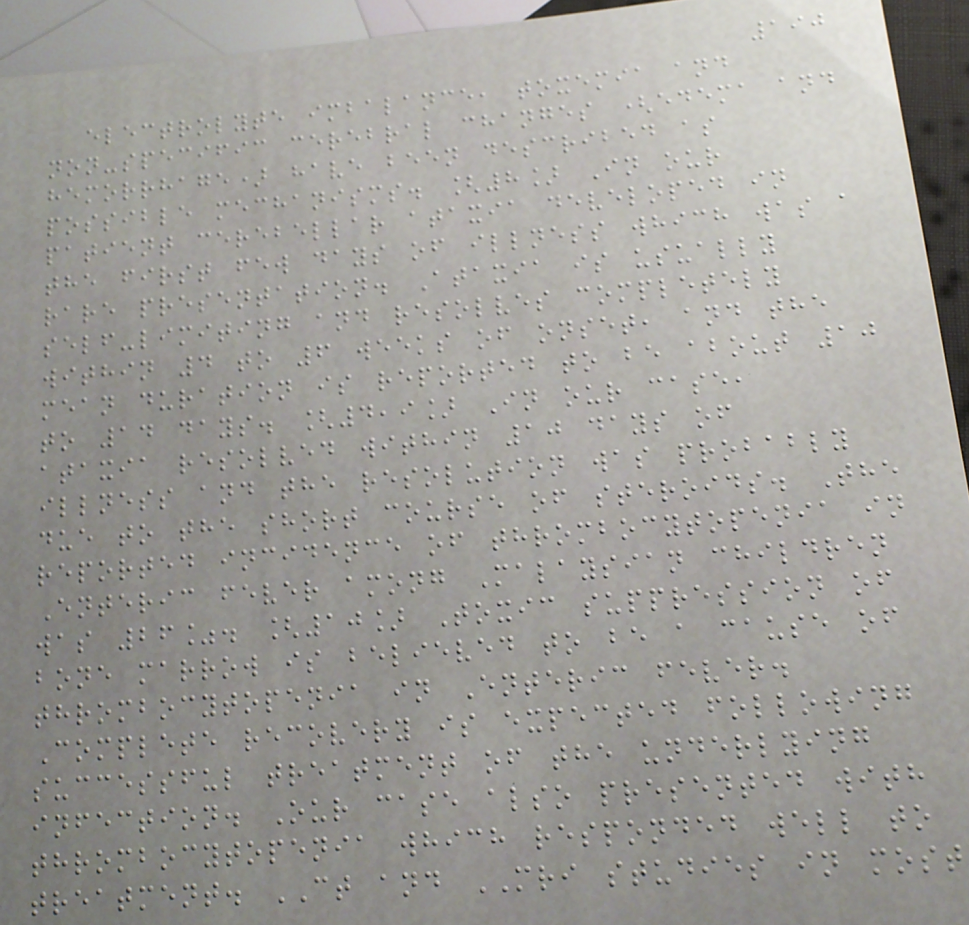190
electrolyte imbalance, toxemia and
non-specific cerebral changes (edema and
hemorrhage) have been described as
possible mechanisms. [8] In our
patient cerebellar ataxia developed in
the first few days of illness which was a
rare presentation. Ataxia is usually
self-limiting and resolves completely
within 4 to 6 weeks of onset, and the
mean duration is reported to be about 10
to 14 days. [4,9] In our case,
ataxia resolved within 10 days of
illness and the resolution was probably
due to the short course of steroids. The
reported incidence of thrombocytopenia in
Enteric fever among Malaysian children
was 26%. [10] Toxic suppression of
bone marrow is believed to be a cause of
thrombocytopenia in Enteric fever.
Complete recovery is expected following
successful treatment of the underlying
infection. Our case also presented with
thrombocytopenia which responded well to
treatment. CT and MRI studies in most
